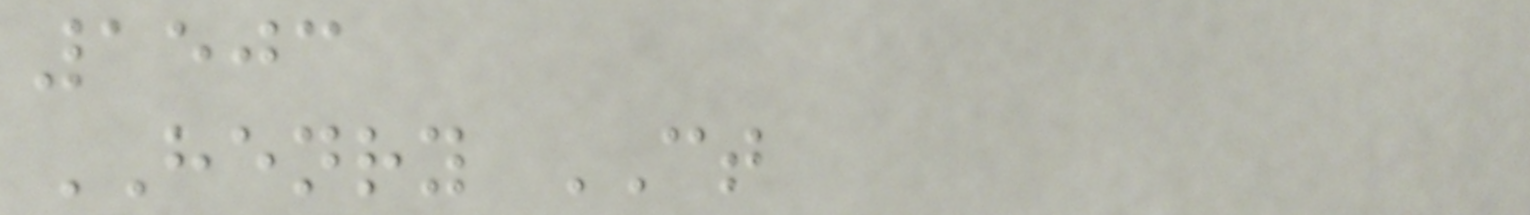1503
HENRY CT
